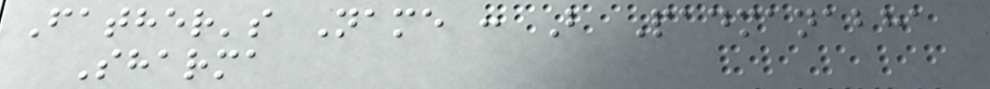Father's Name : B Padmanabha
Sharma
